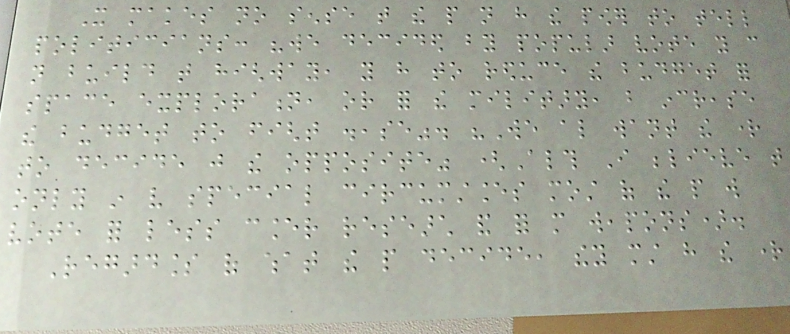It makes no sense that the people not have the power to tell
politicians: "we decided by popular vote you can
not build that highway, you have to reduce the budget for
space exploration, or for the military, but increase
the budget to fight disease". "We also want the right
to decide just the opposite" (Although I believe that
only in very special circumstances most of the people will
vote for less cancer research and for more weapons).
Regardless of what the people decide, they must have the right
